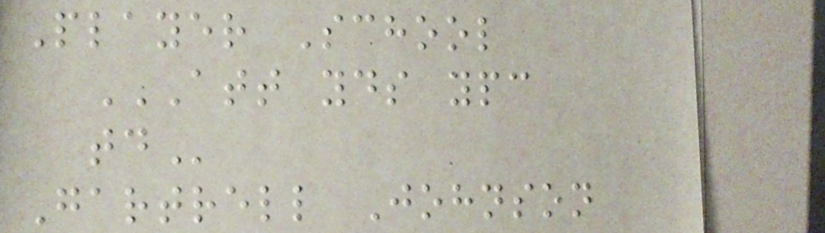Player School
ATT YDS YPC
TD
Gartrell Johnson
